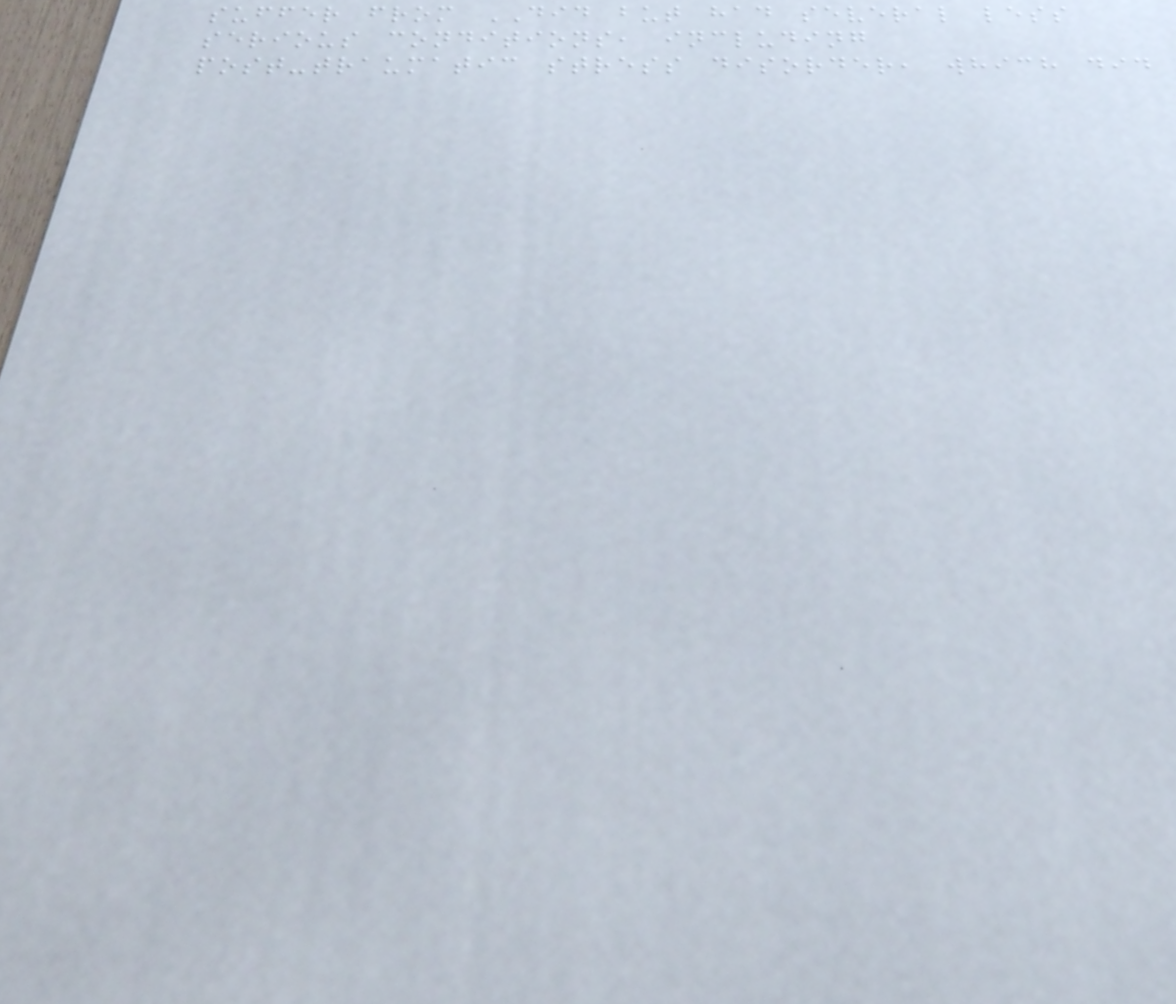suffer from DID but had several less
serious conditions, including
post-traumatic stress disorder, which did
